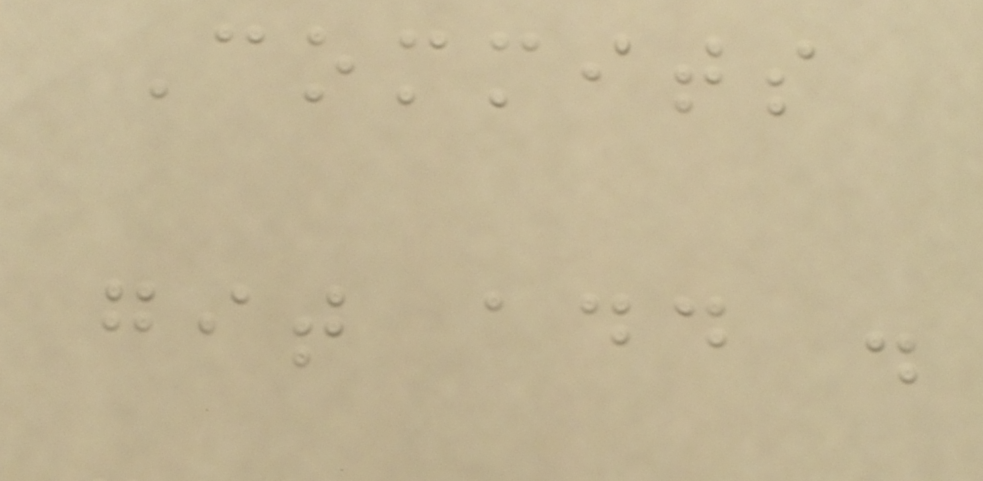Commits
git add .
